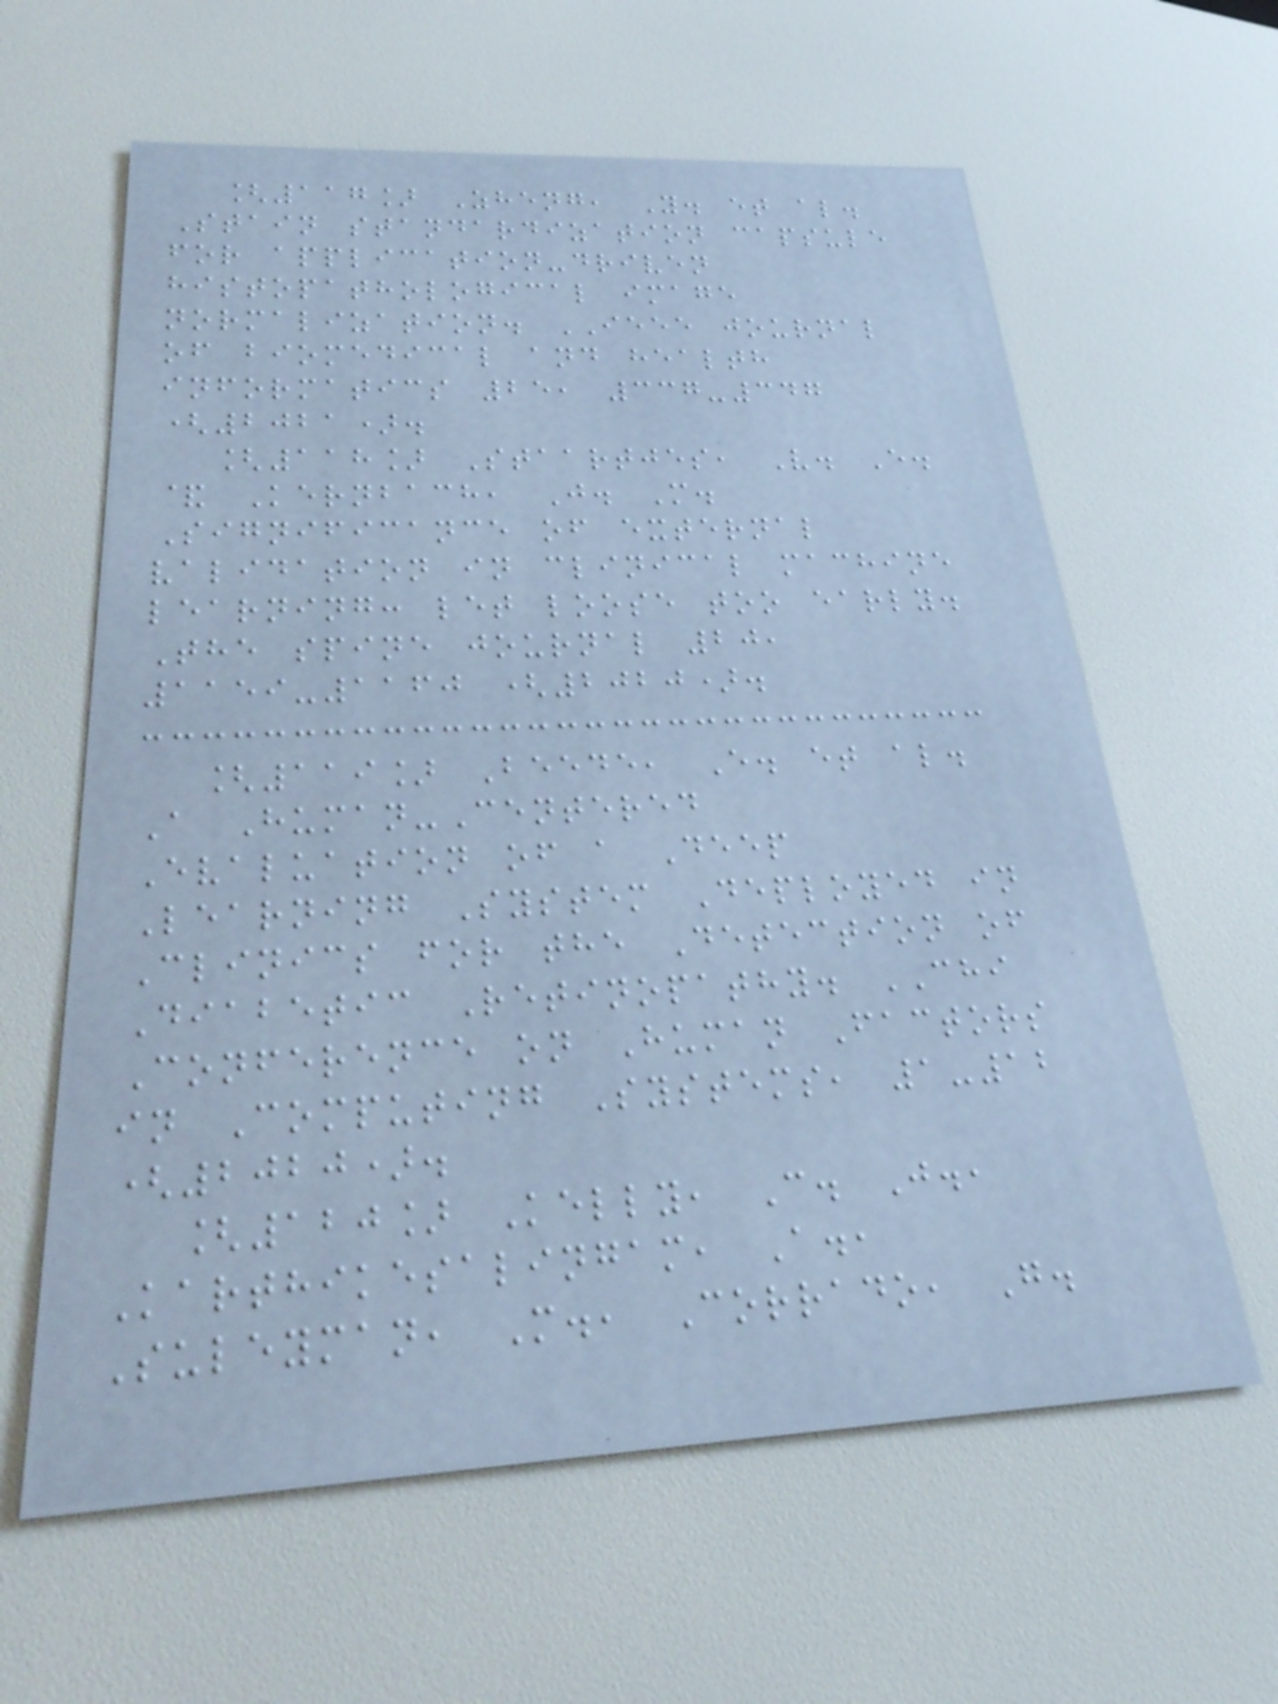[117] Zheng, Y. et al.
Stain standardization capsule
for application-driven
histopathological image
normalization. IEEE journal
of biomedical and health
informatics 25, 337-347
(2021).
[118] Staartjes, V. E.
& Kernbach, J. M.
Significance of external
validation in clinical machine
learning: let loose too early.
The spine journal 20,
1159-1160 (2020).
[119] Beede, E. et al.
A Human-Centered
Evaluation of a Deep
Learning System Deployed in
Clinics for the Detection of
Diabetic Retinopathy. CHI
Conference on Human Factors
in Computing Systems, 1-12
(2020).
[120] Kelly, C. J.,
Karthikesalingam, A.,
Suleyman, M., Corrado, G.
